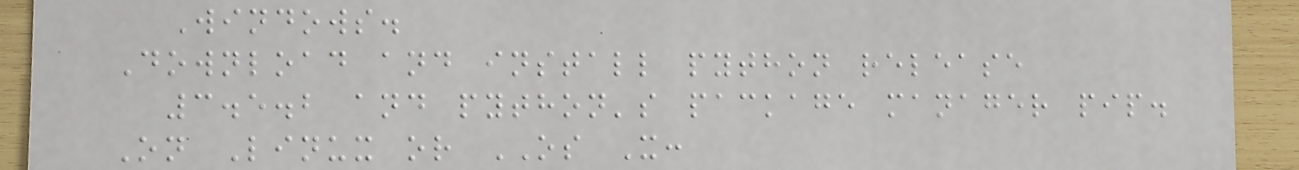Windows.
Download and install python release
3.5.2 and python's package manager pip.
On Linux or OS X:
